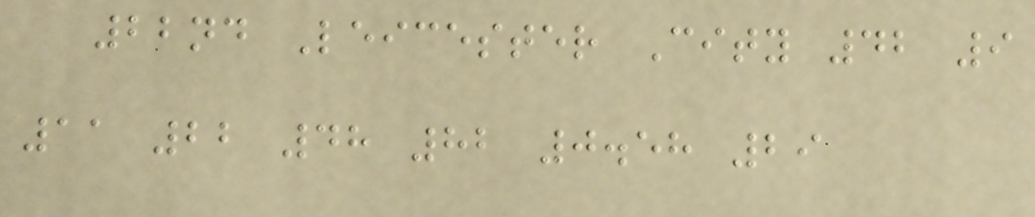22nd Leicester City 42 9
11 22 48 82 0.58 29
